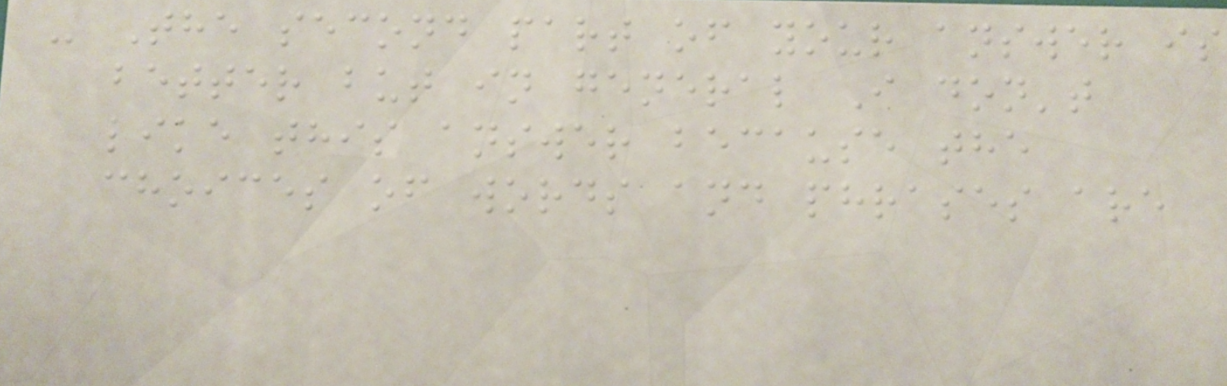- The second part of your answer is
better but in general I don't
like this answer because the
choices of words and phrases are
